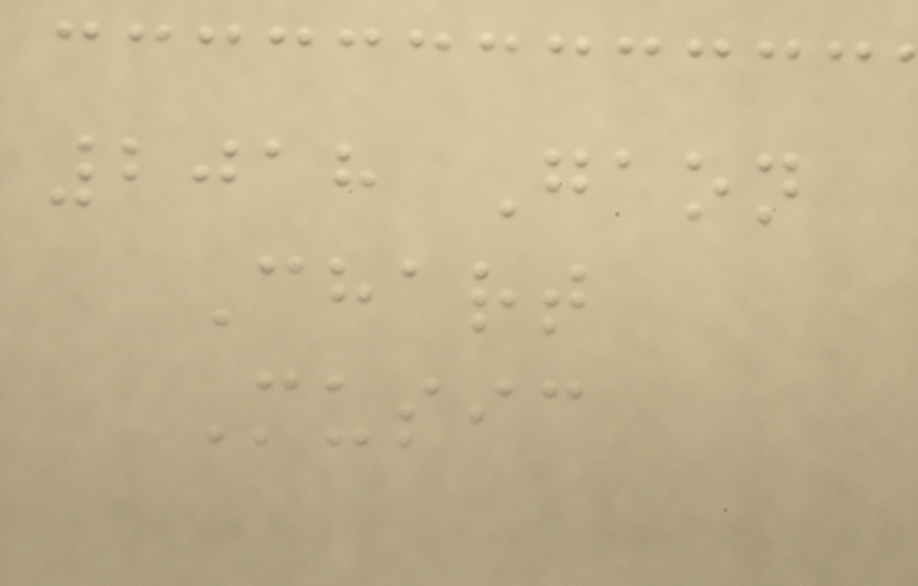2018 Gaon
Chart
Music
